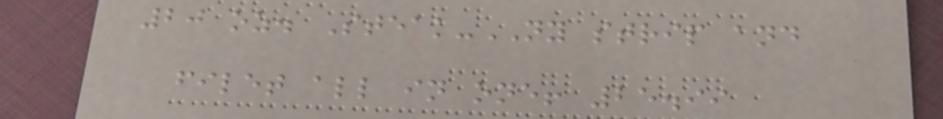20 oz. Steak-NY strip and
filet all in one! 25.99
